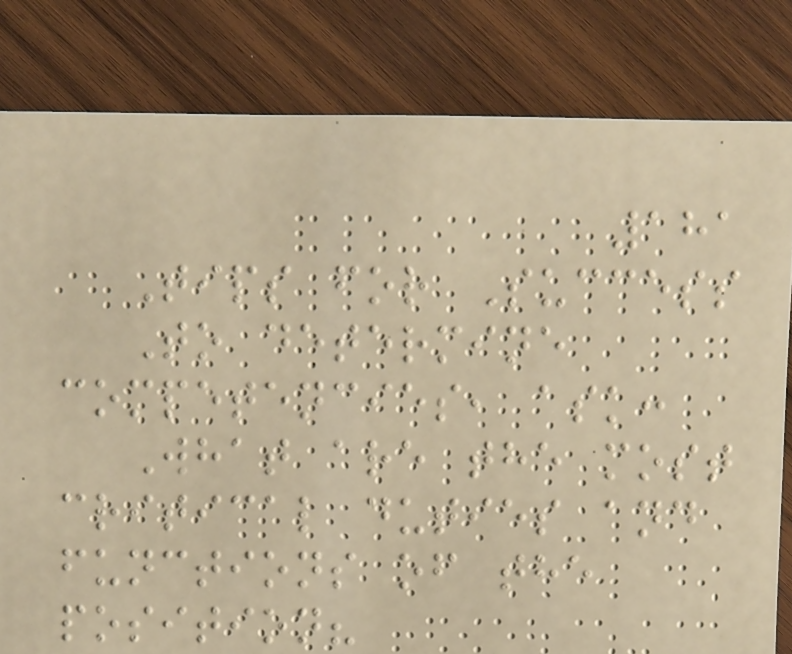181
Tips for Success
To determine
competencies, ask:
What are the most
critical duties and
functions of the
position?
